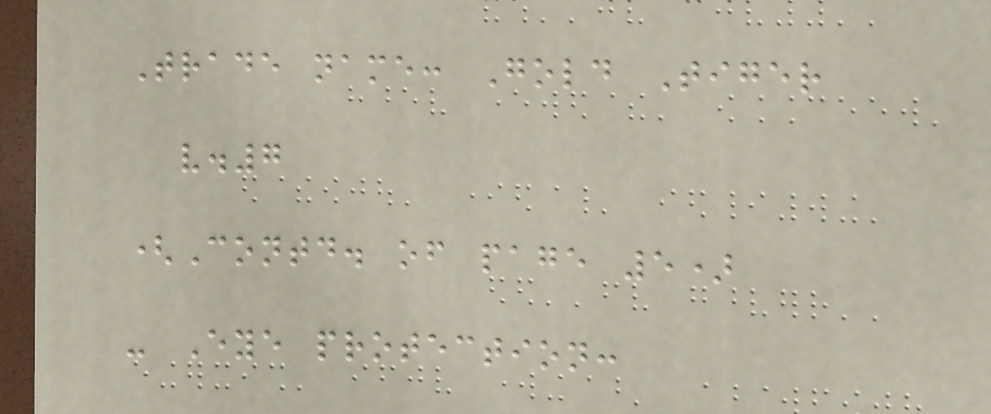Trade name: Gold Tiger
v.7
(Contd. of page 5)
- Eye protection:
